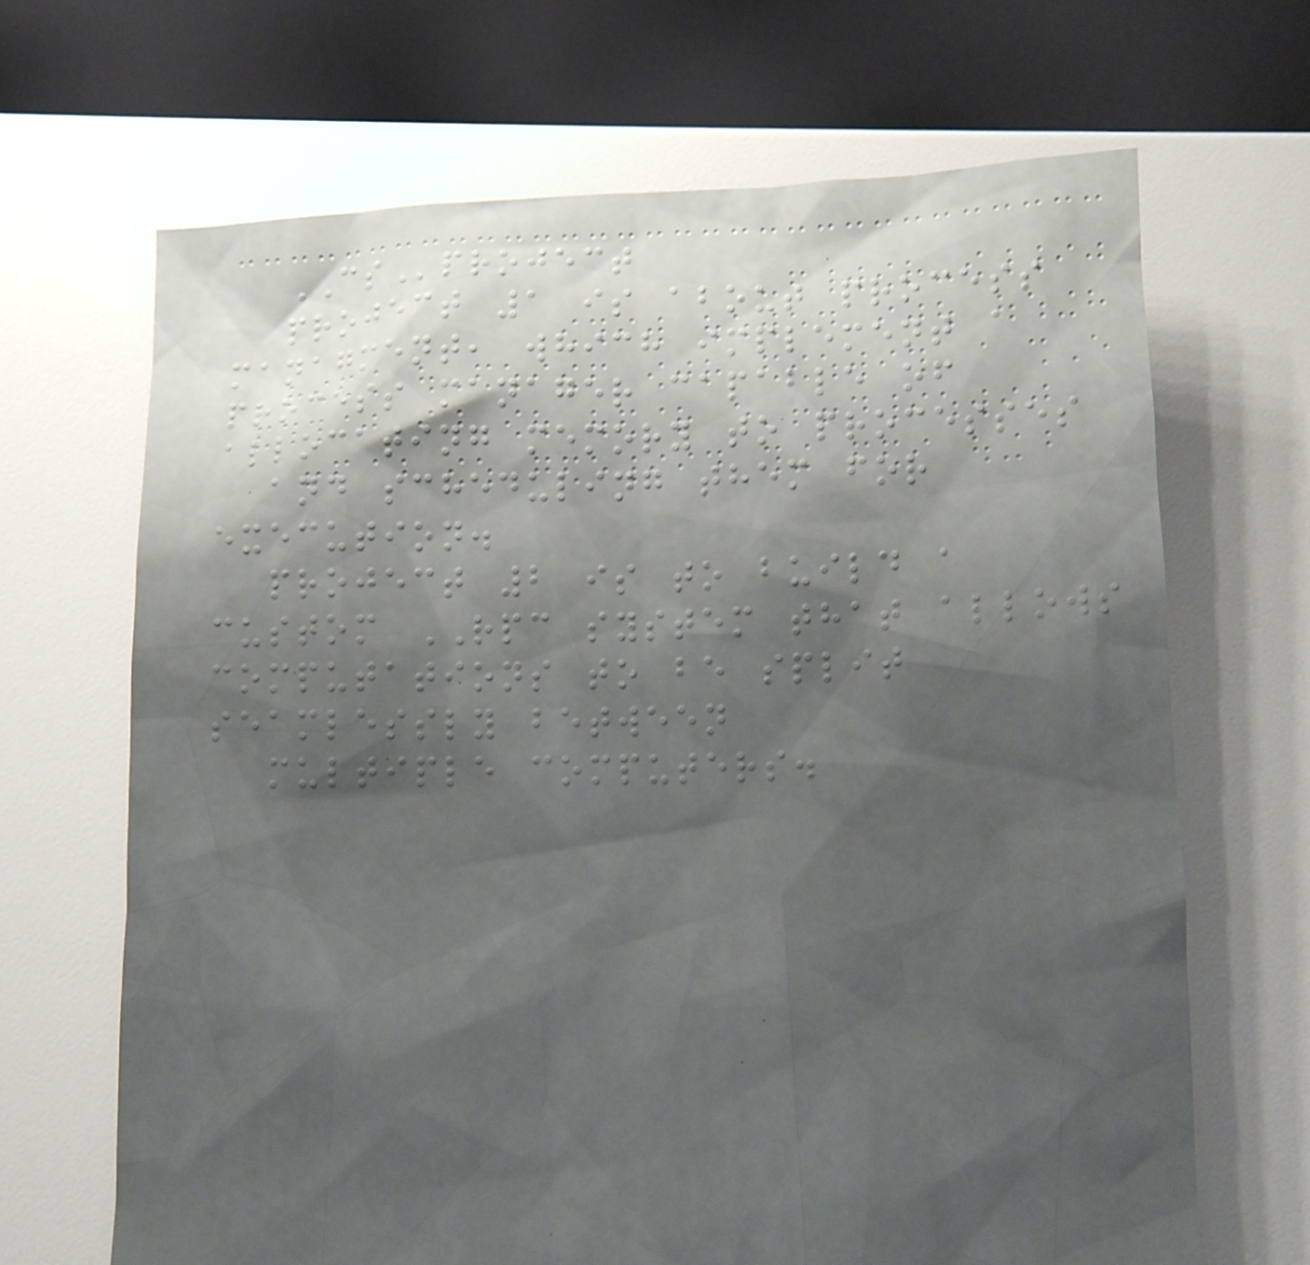CSproject
project 1 is about process
managment, which implement a
process manager capable of
allocating memory to processes
and scheduling them for
execution.
project 2 is to build a
custom RPC system that allows
computations to be split
seamlessly between
multiple computers.
